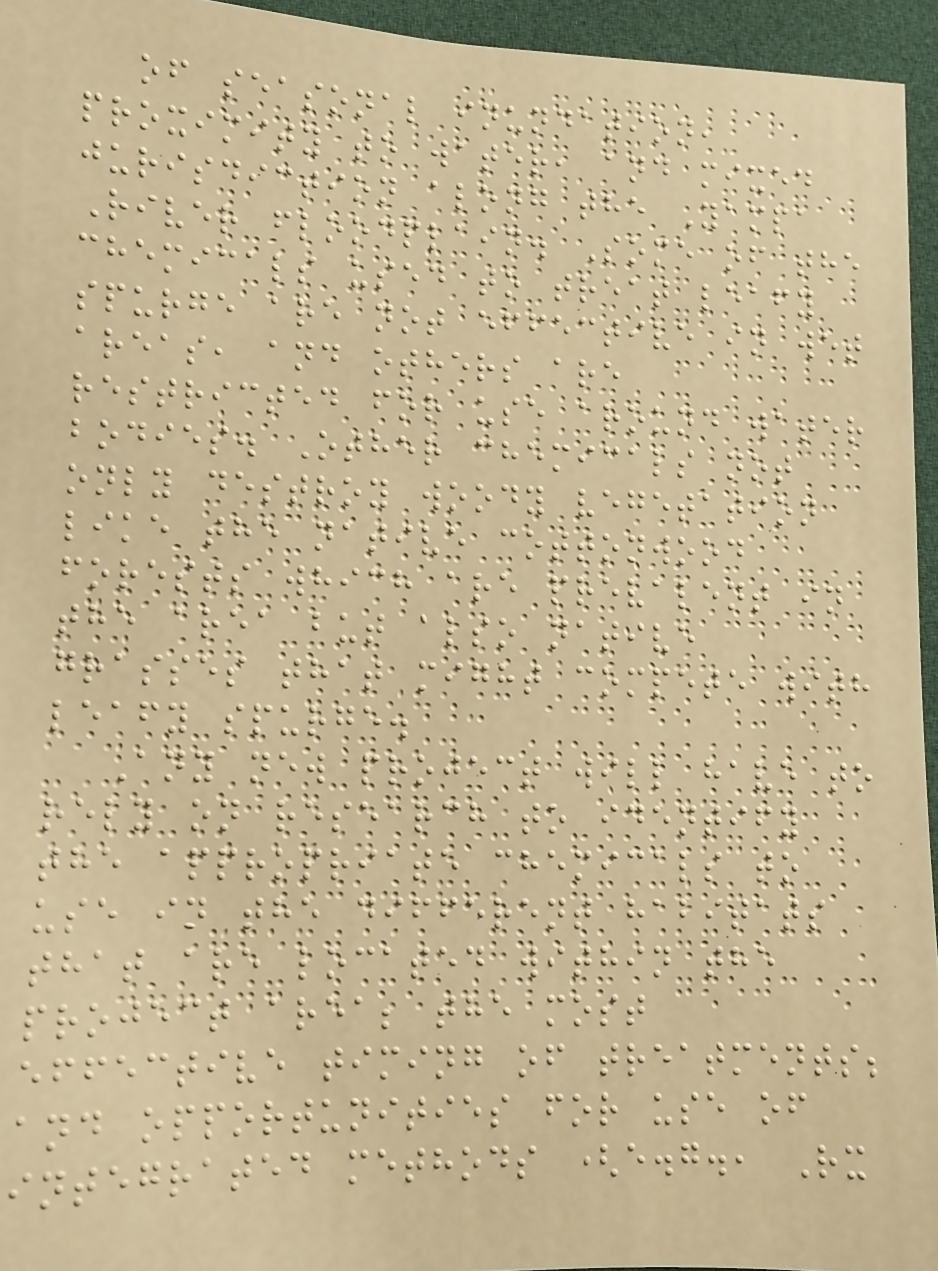of seasonal inundation,
proximity to water, and mixed
jurisdiction along the Yampa
River floodplain. Some of the
chemicals used to treat leafy
spurge are not effective in wet
areas, and others are
restricted for use around water
bodies. Other chemicals not
only destroy woody vegetation
like the native cottonwood
forests which are prevalent in
the area but also native
grasses that might compete with
leafy spurge.
Any new project will have to
rely on research to identify
the appropriate chemicals to
use in the different habitats
that are located within the
project area; the most
effective timing of treatments;
and opportunities for use of
integrated methods (e.g., Rx
